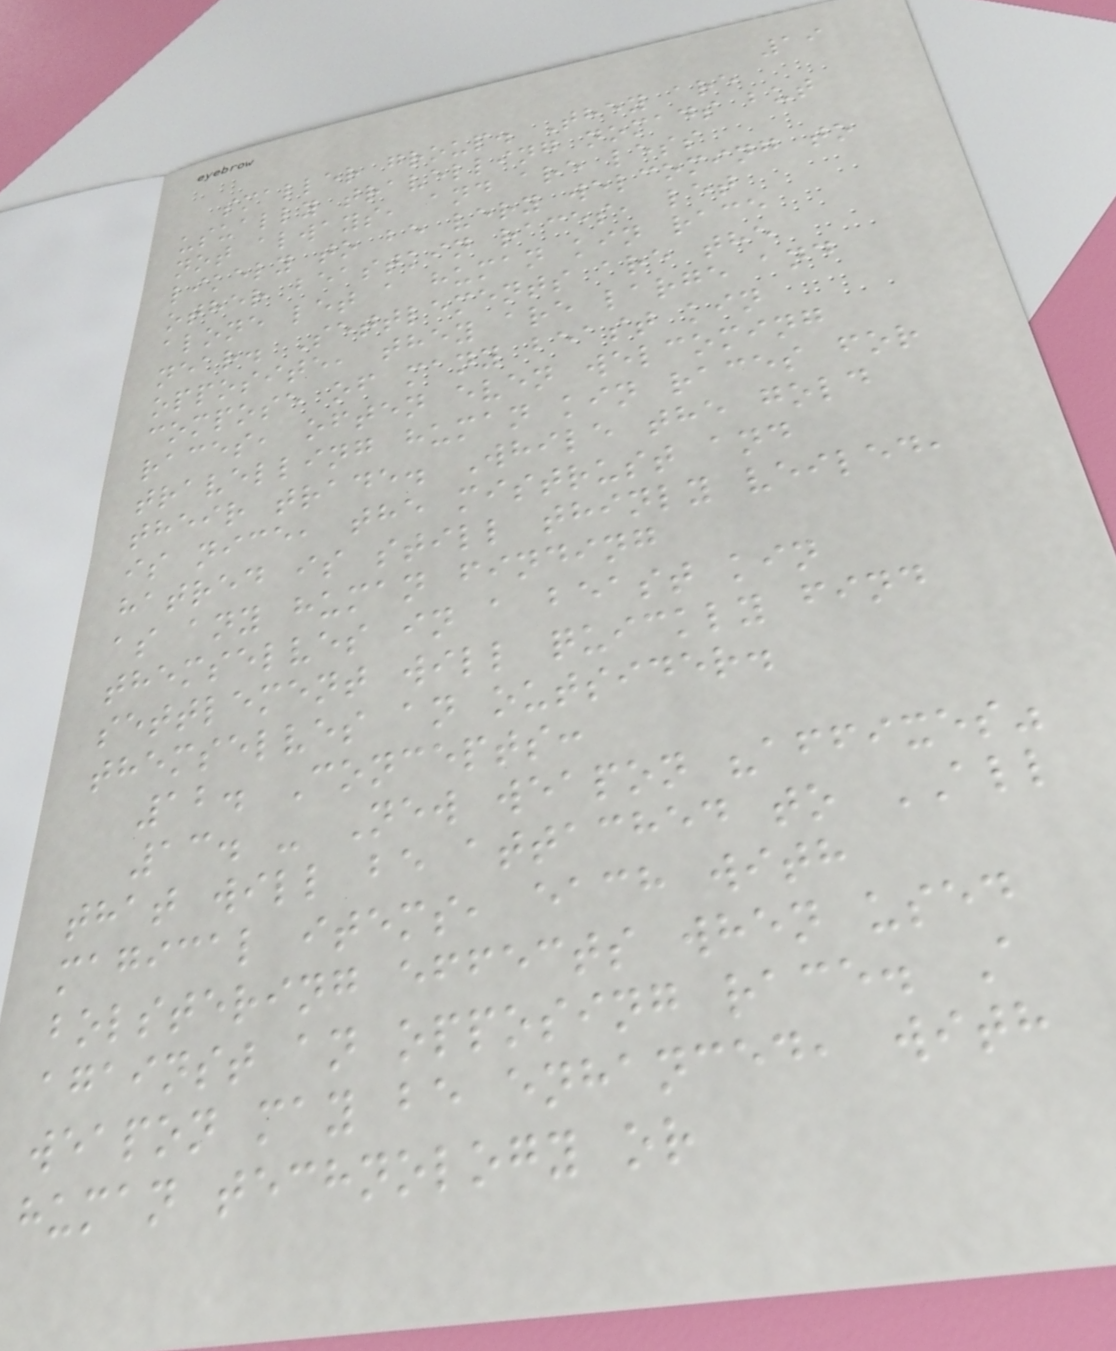19
smaller group. They are
usually travelling nomads but
not always, and are less
likely to be very welcoming to
other beastkin races, let
alone let a human kin race
near. Settlements are the
opposite, they are large and
compose of many beast kin
races, often even welcoming
travelling human kin races for
their trade. While the gold
is nice, the mistrust and
hatred is still thinly veiled,
as any human finding
themselves in a beast kin
settlement will quickly find
themselves an outsider.
12. Concepts:
13. - New weapon "affixes"
that will be attached to ALL
magical items, each with
bolstering effects when used
against an opposing race. A
weapon may be enhanced, with
human technology or
